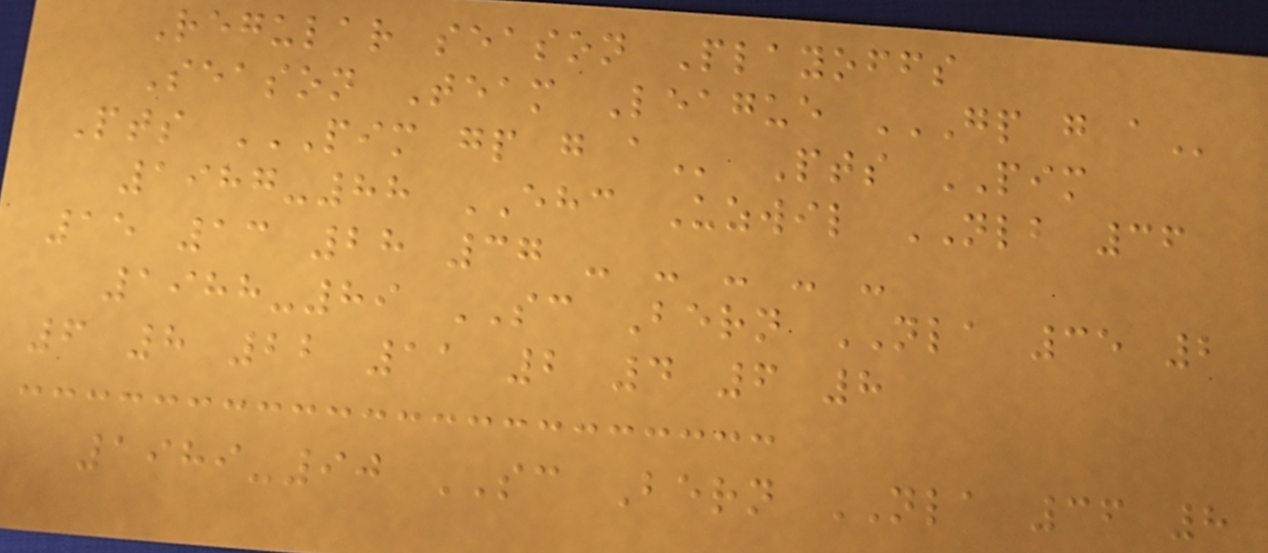Regular season Playoffs
Season Team League GP G A
Pts PIM GP G A Pts PIM
1987-88 EHC Uzwil NLB 36
15 13 28 37 - - - - -
1988-89 SC Bern NLA 35 2
6 8 22 11 2 4 6 8
1989-90 SC Bern NLA 36 8
